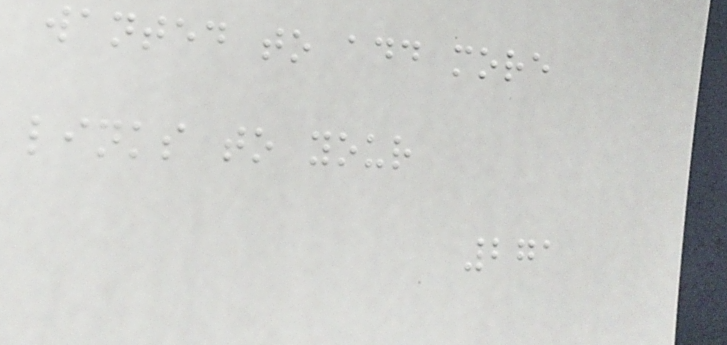wanted to add more
links to your
271
